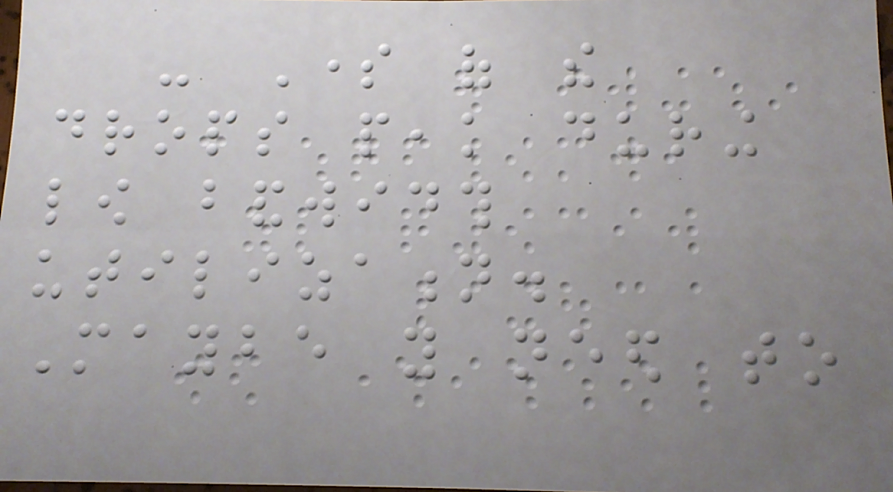- Some of the
drops peak during
low bandwidth
utilization.
Maybe you need to
